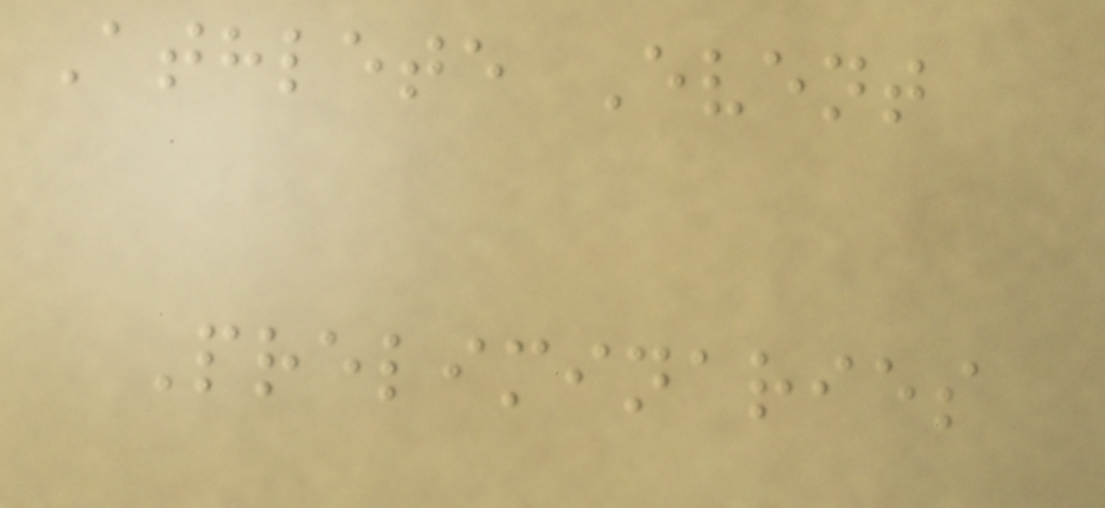Athlete Event
Preliminaries
